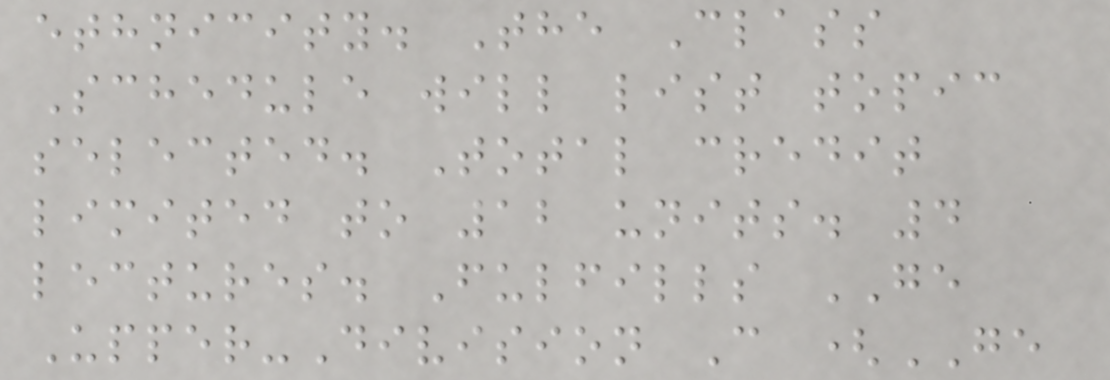ethnicity. The Class
Schedule will list topic
selected. Total credit
limited to 12 units. 4
lectures. Fulfills GE
Upper-Division C (GE
